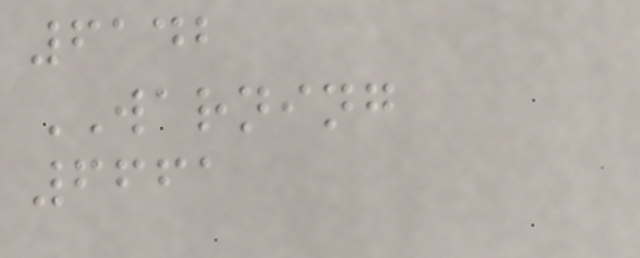6142
WARNING
6661
